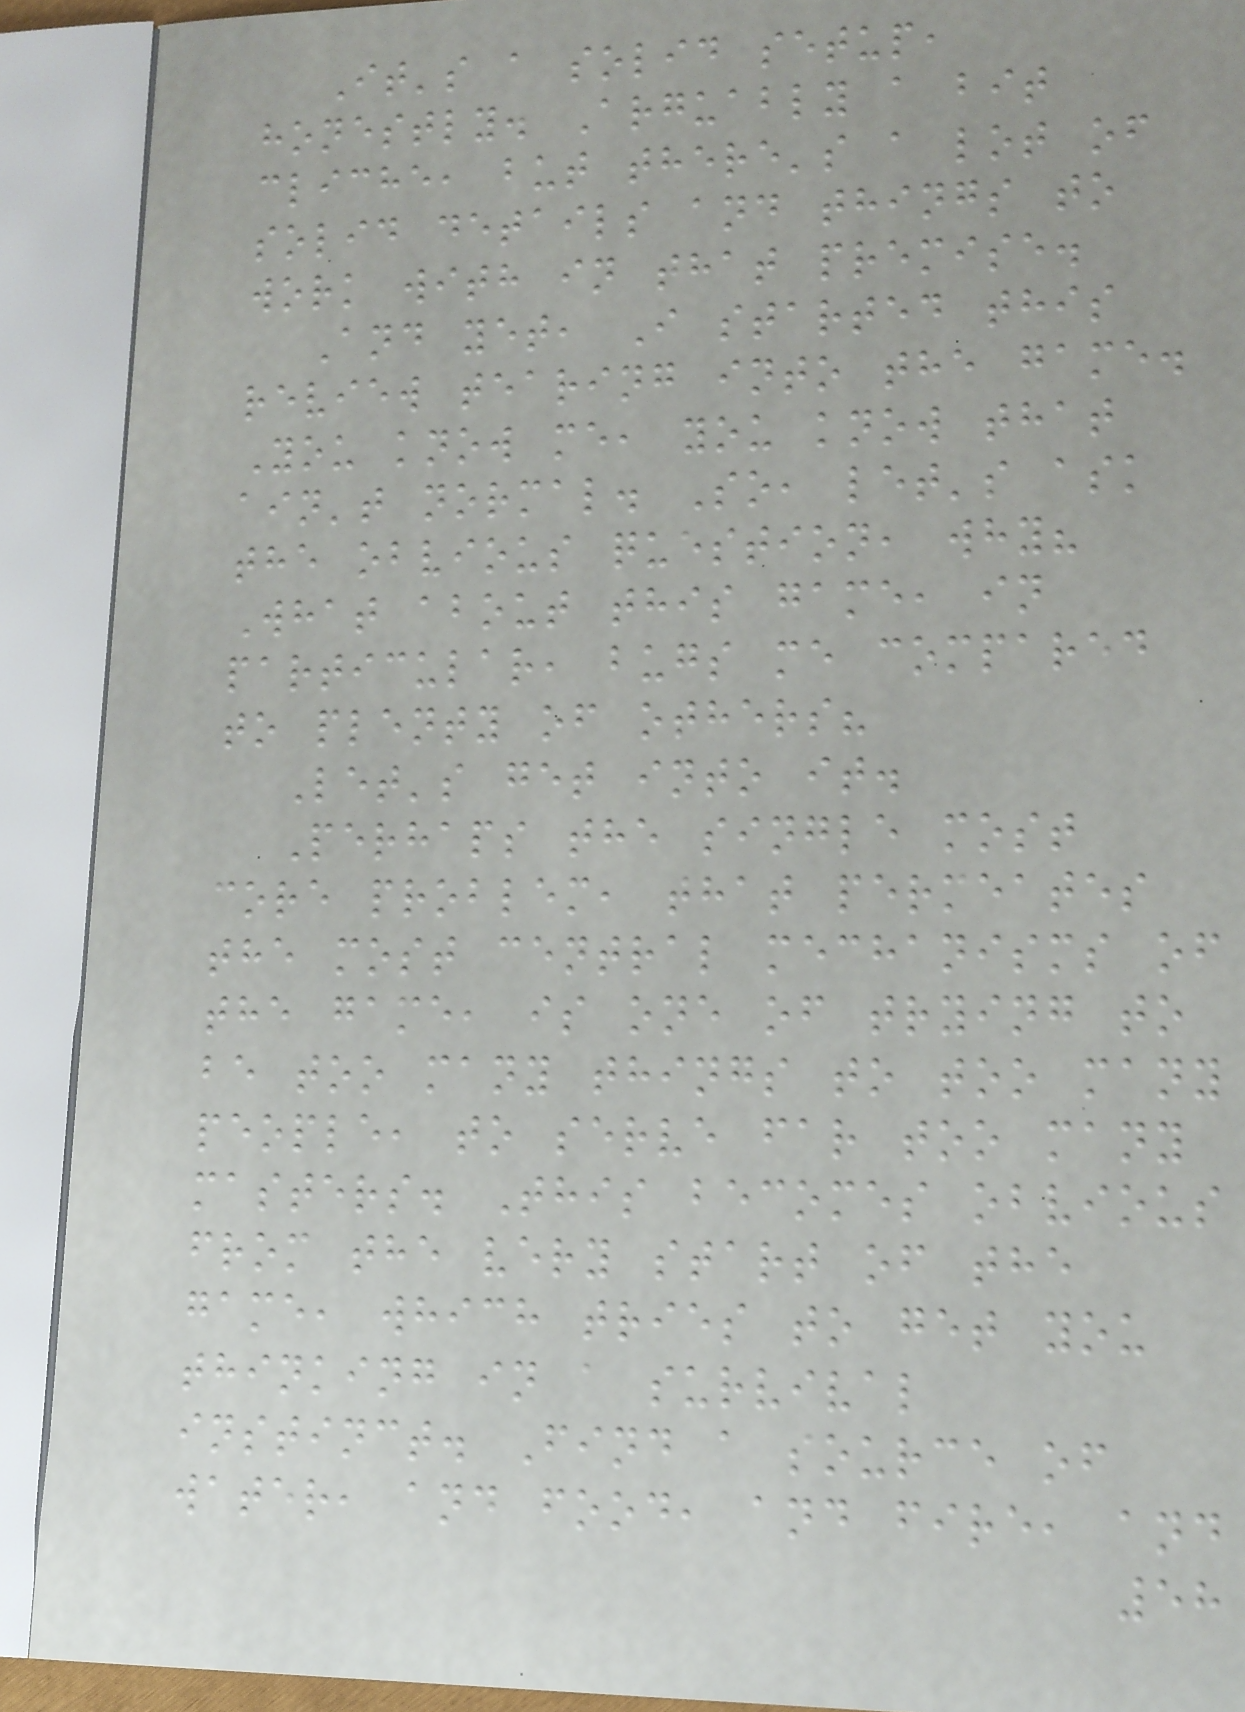It's a solid setup,
honestly. Arguably a bit
cliche, but there's a lot of
solid details and things to
work with in that premise.
And yet, I started this
review tearing into the game.
You know me, you know that
ain't normal. So, let's ask
the obvious question, why?
What about this game, in
particular, bugs me compared
to plenty of others?
Let's get into it.
Perhaps the single most
core problem, that permeates
the most central mechanisms of
the game, is one of trying to
be too many things to too many
people, to serve far too many
masters. This becomes obvious
from the very start of the
game, which tries to get you
thinking in a survival
instinct. Find a source of
water, and food, and fire, and
58
